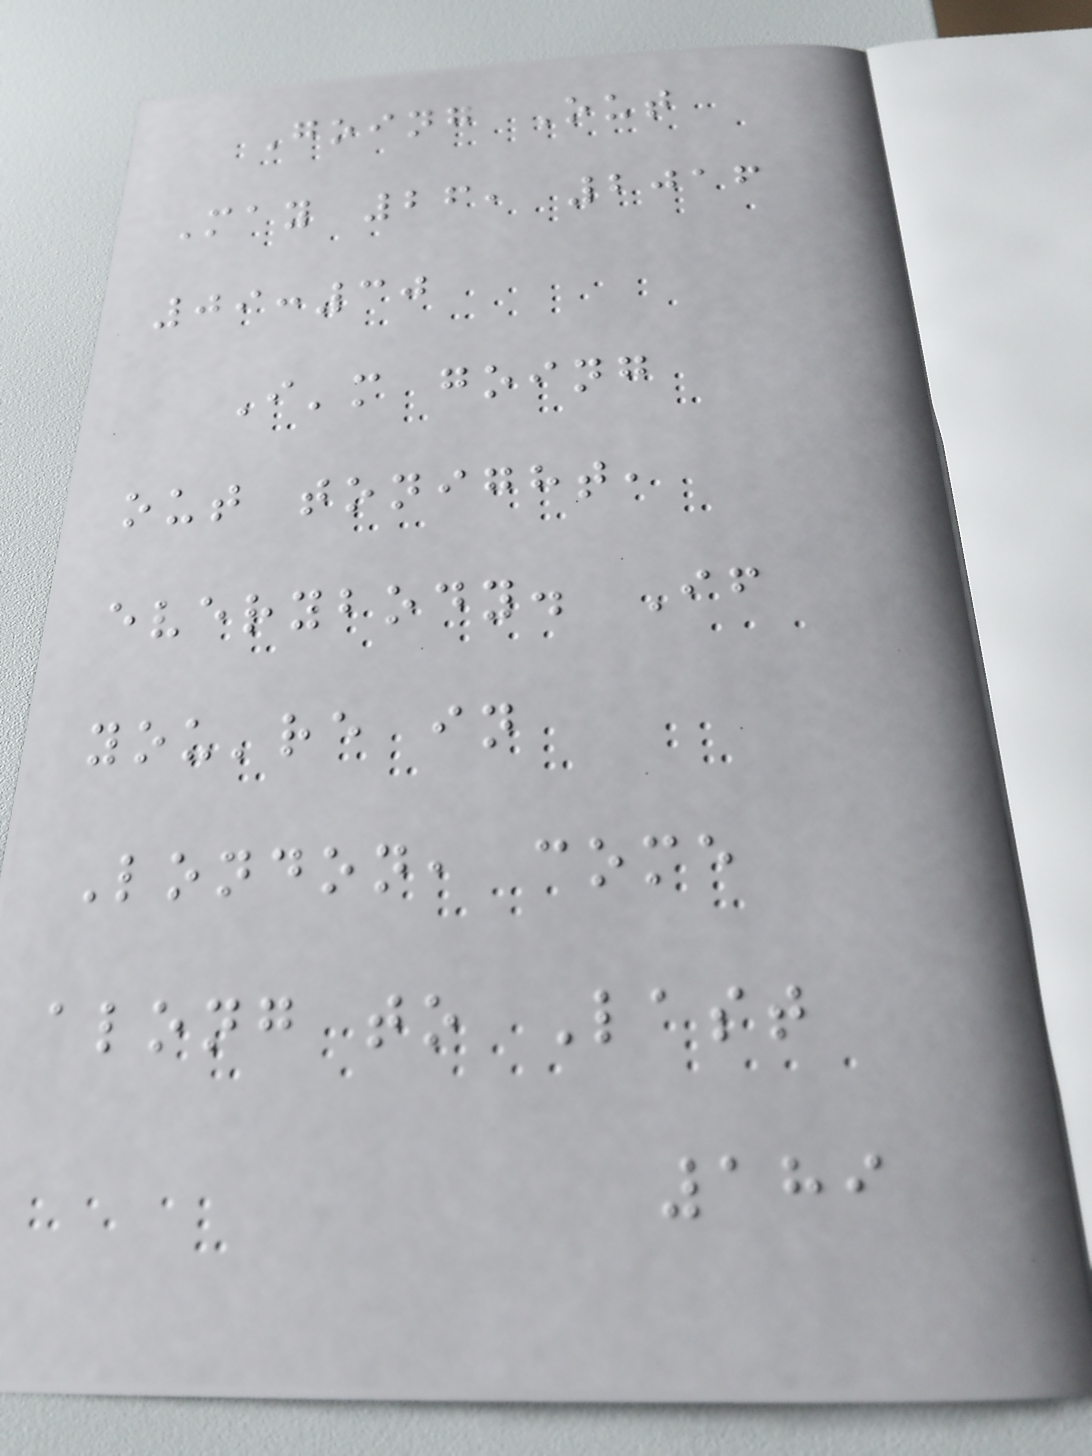Going Out
May 26, 2016
09:30
I'm going
out tonight,
everybody. If
you're in
London, come
along to Last
189
